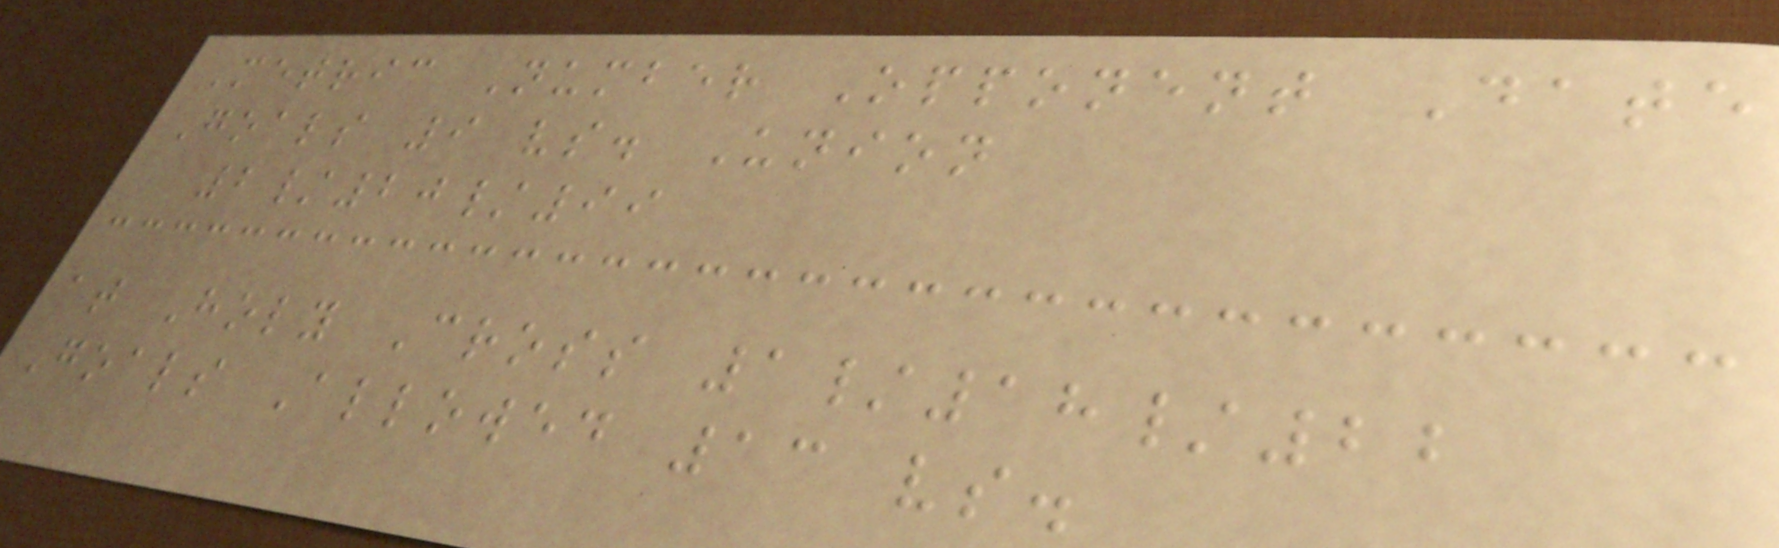Metric Number Opponent Date
Goals 9 vs. Union
2/20/99
at Holy Cross 1/18/22
Goals Allowed 13 vs.
